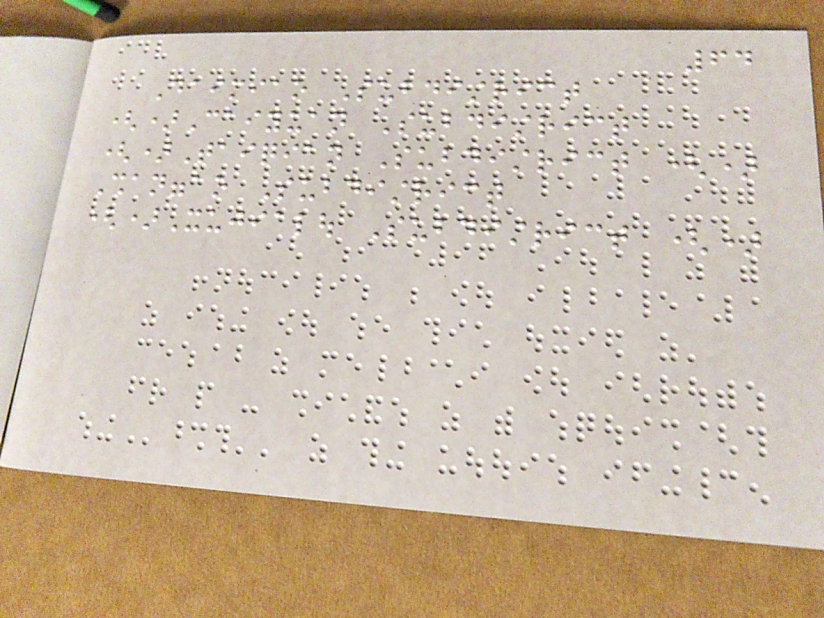64
Daimiao Subdistrict
()Caiyuan Subdistrict
()Taiqian Subdistrict ()
Shanggao Subdistrict
()Xujialou Subdistrict ()
